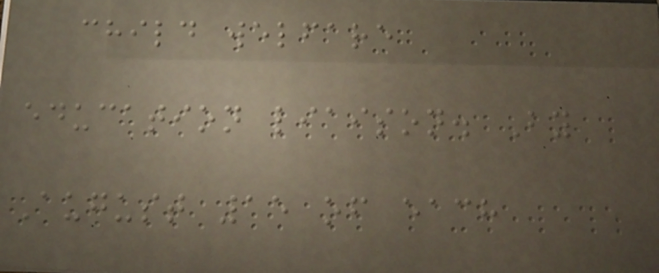child welfare
education liaison. By
August 15 of each
